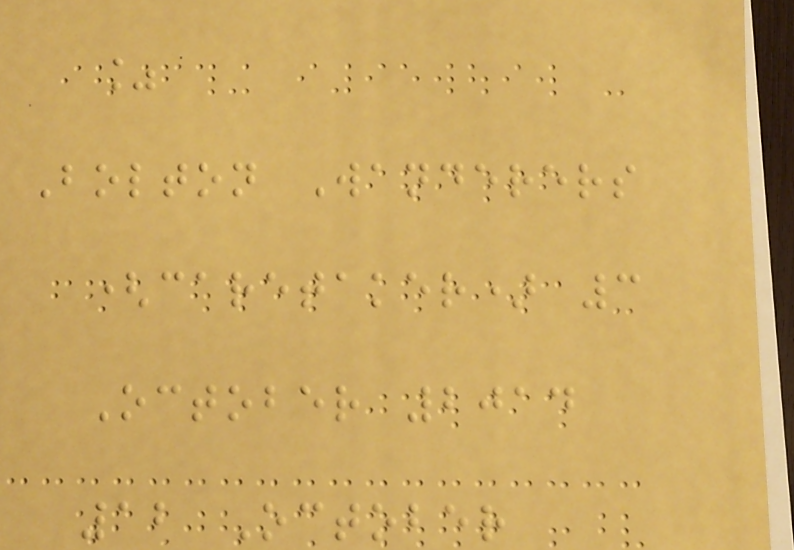%
Bolton Wanderers
(caretaker) 3
October 2014
12 October
